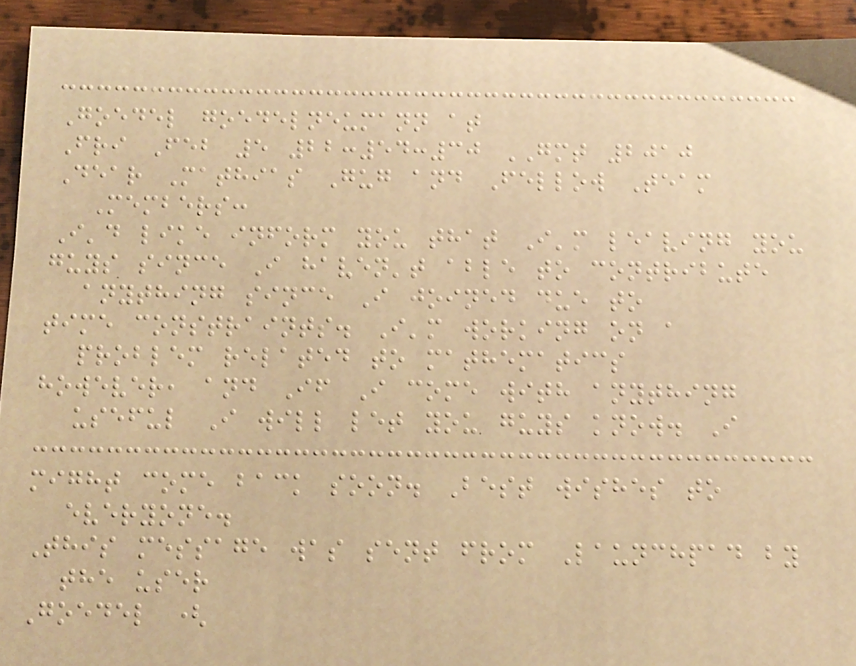Goedel goedelneumann at
Fri Feb 5 22:54:30 GMT 2010
Dear Mathias Gug and Fellow Team
Members:
I'd like inform you that I'm leaving you
guys since I haven't able to contribute
anything since I joined due to
time constraints. I'm working on a
problem related to mathematics
however, and If I come with anything
useful I will let you guys know. I
might come back soon. Best wishes to
everyone.
This message was sent from Launchpad by
the user
Goedel (
